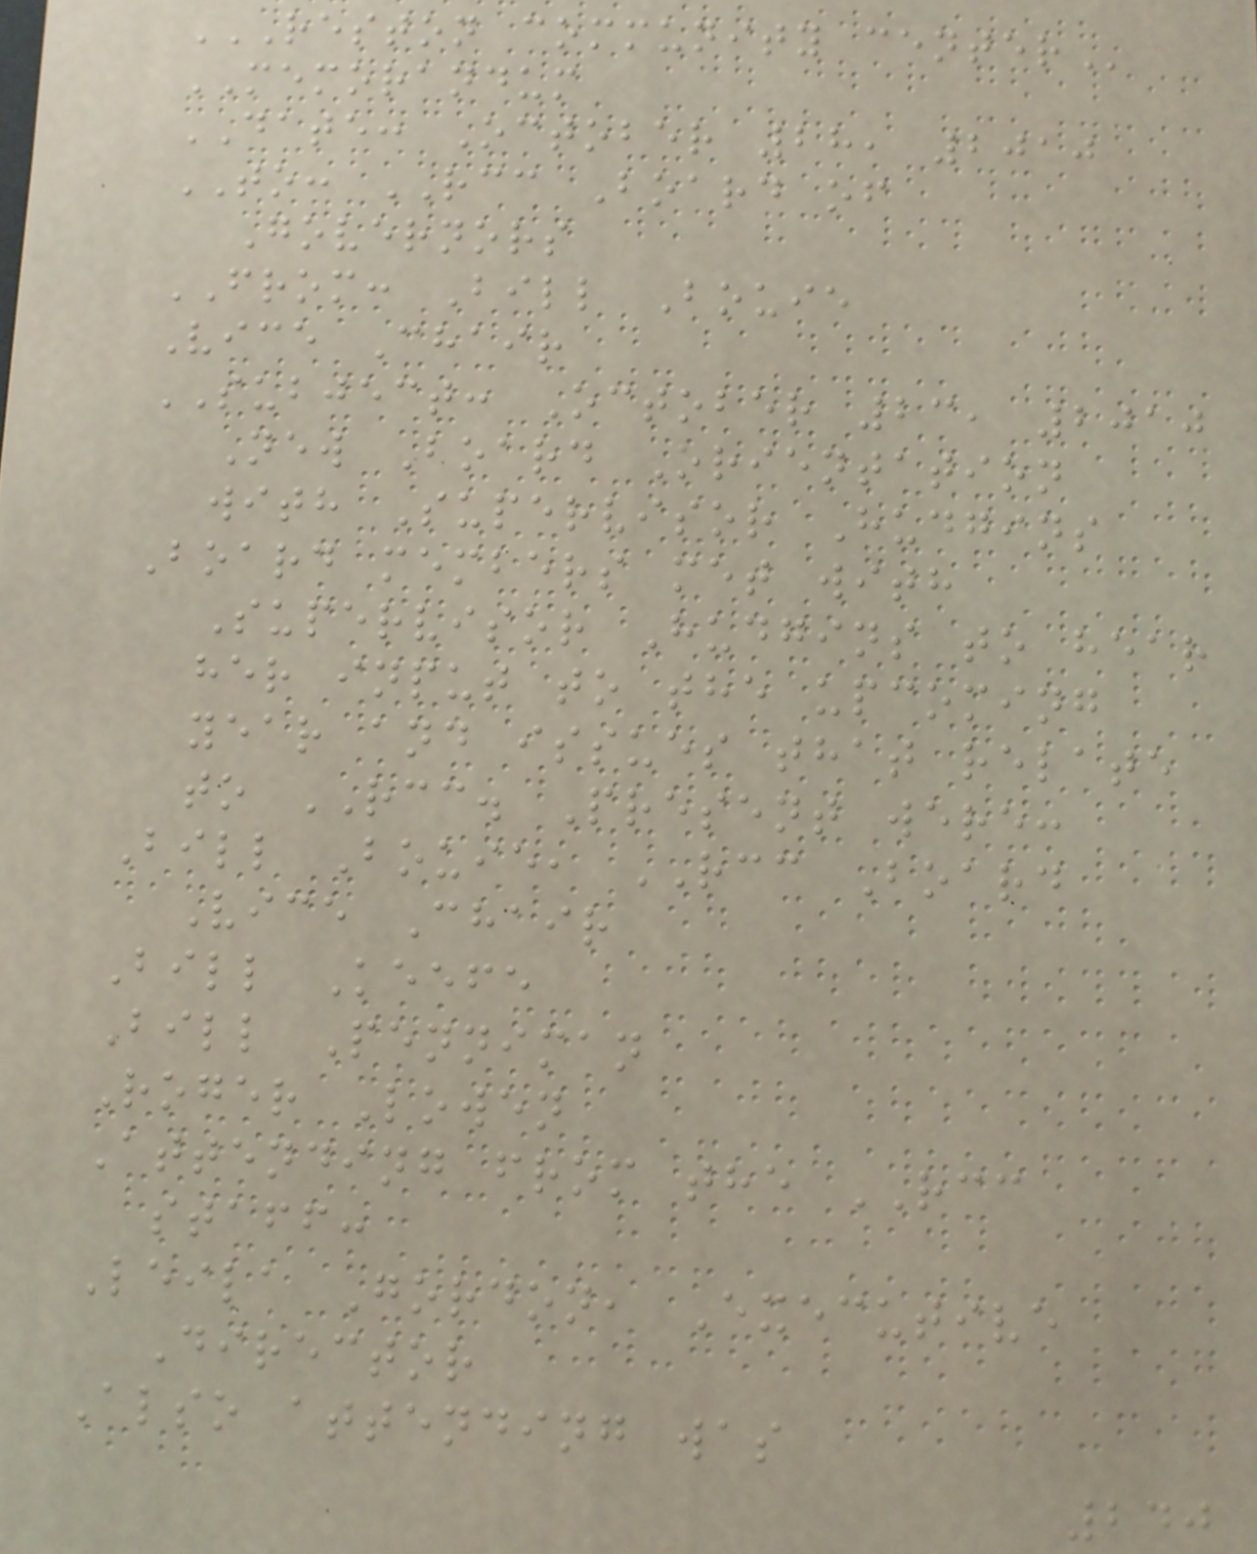RESTON COMMUNITY CENTER
MEMORANDUM
DATE: October 28, 2010
TO: RCC Board of
Governors
FROM: Bill Bouie
Vice Chair
SUBJECT: October 23, 2010
New Board Orientation
with Supervisor Hudgins
Board members met with
Supervisor Hudgins to hear
her input to the upcoming
year and issues that relate
to RCC. Present were:
Bill Bouie, RCC Board
Vice Chair
Bill Keefe
Bill Penniman
Roger Lowen
Attending from the RCC
staff:
Leila Gordon, Executive
Director
Also attending was
240
